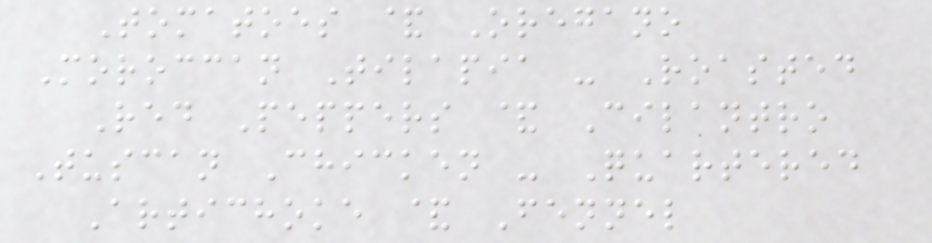Tomatoes & Oregano
Moroccan Tilapia - Roasted
Red Peppers & Cilantro
Tuscan Chicken - Quartered
Artichoke & Fennel
